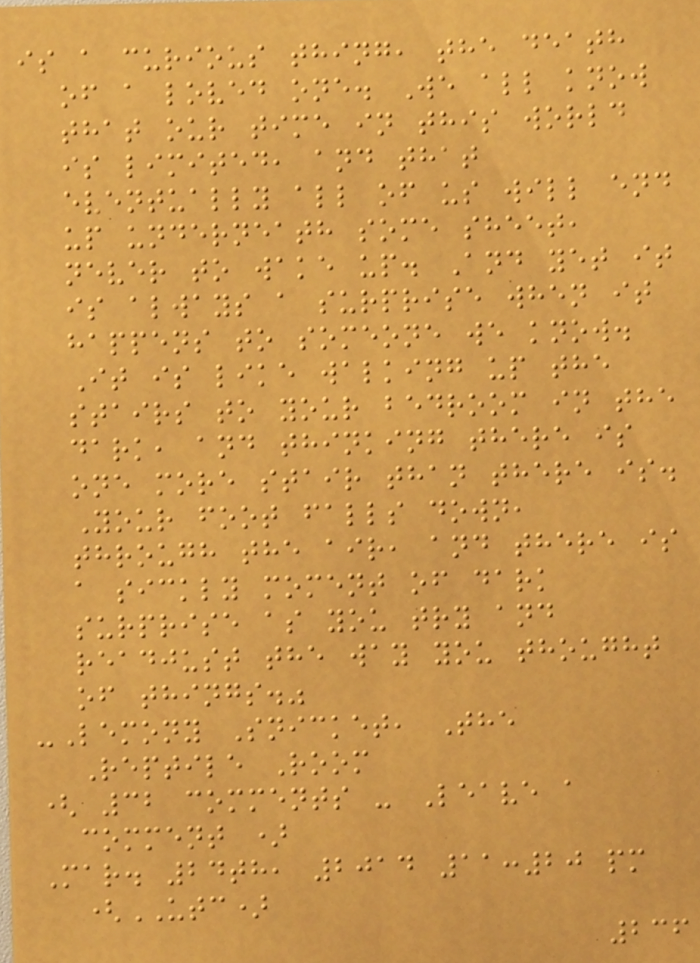is a curious thing, the death
of a loved one. We all know
that our time in this world
is limited, and that
eventually all of us will end
up underneath some sheet,
never to wake up. And yet it
is always a surprise when it
happens to someone we know.
It is like walking up the
stairs to your bedroom in the
dark, and thinking there is
one more stair than there is.
Your foot falls down,
through the air, and there is
a sickly moment of dark
surprise as you try and
readjust the way you thought
of things."
-Lemony Snicket, The
Reptile Room
( 32 comments - Leave a
comment )
Mar. 24th, 2014 11:20 pm
(UTC)
236
